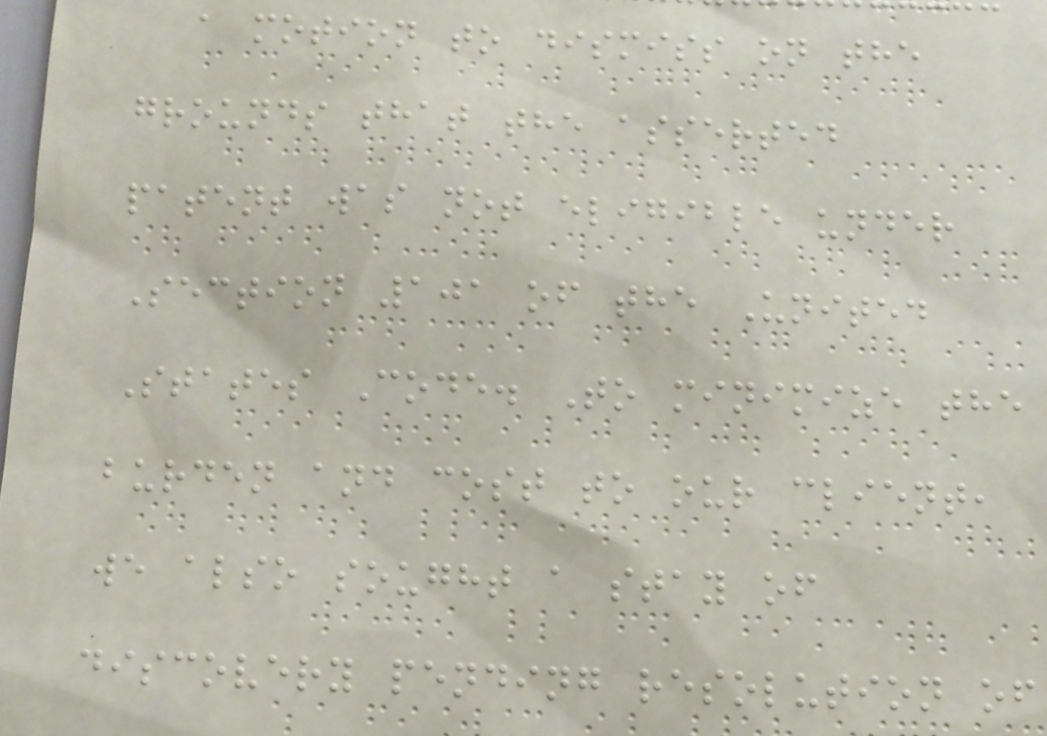a motion to dismiss on the
grounds that the asserted
patent was not eligible under
Section 101 of the United
States Code. To minimize the
burden and cost to our client,
we also sought a stay of
discovery pending resolution of
